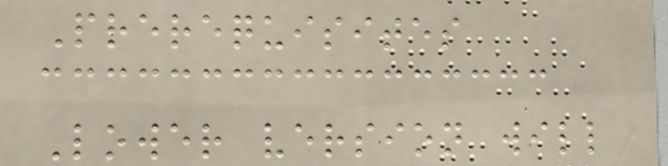Prerequisites
Lower version will
